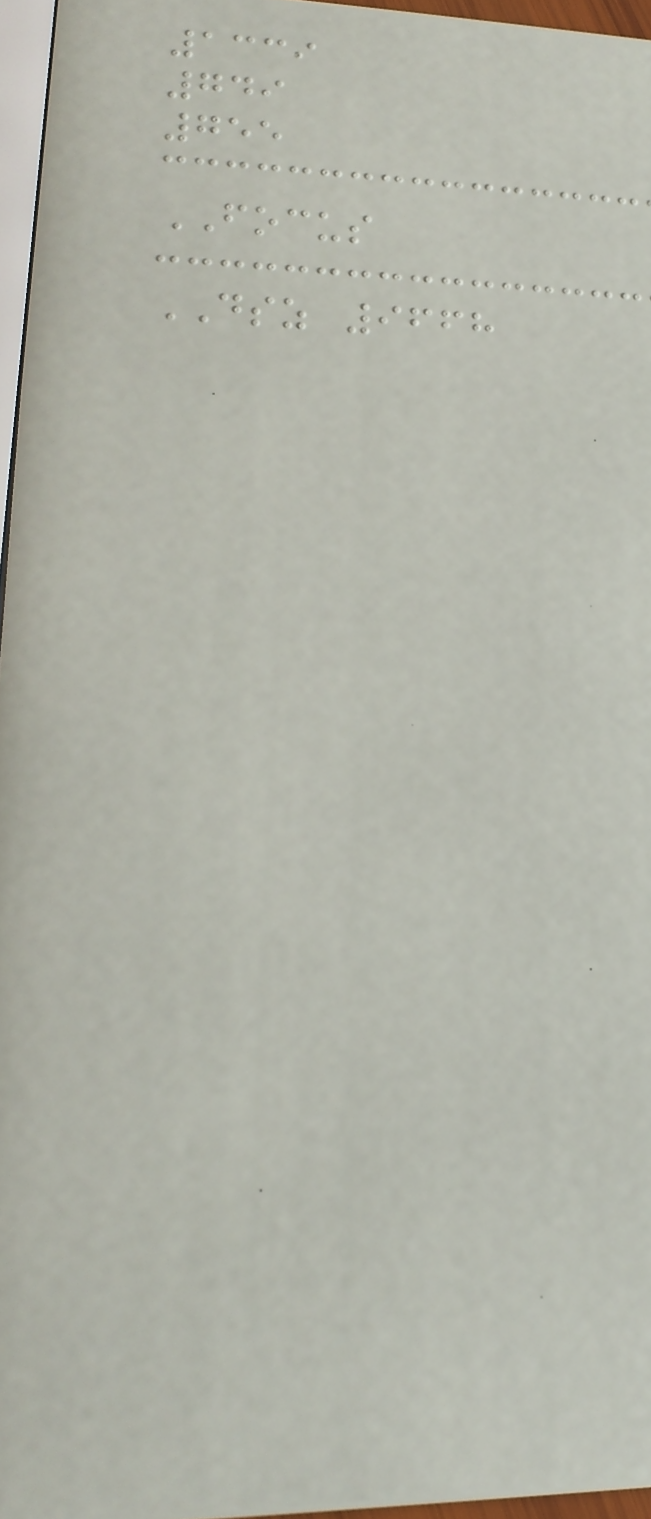1339
749
755
FOCUS
DSZ 9668
